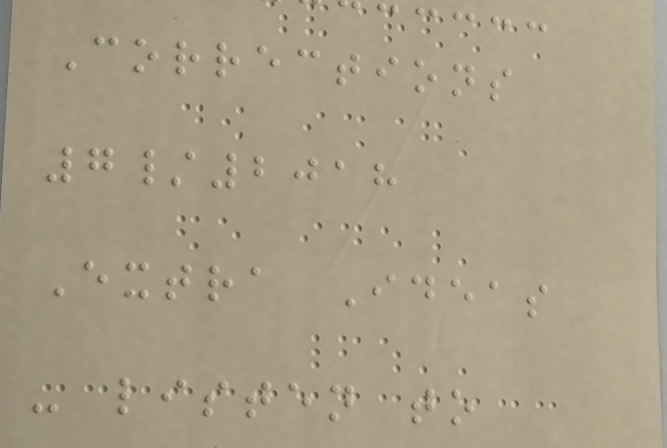Corrections
7/2018
Extra Ideas
- listen to
